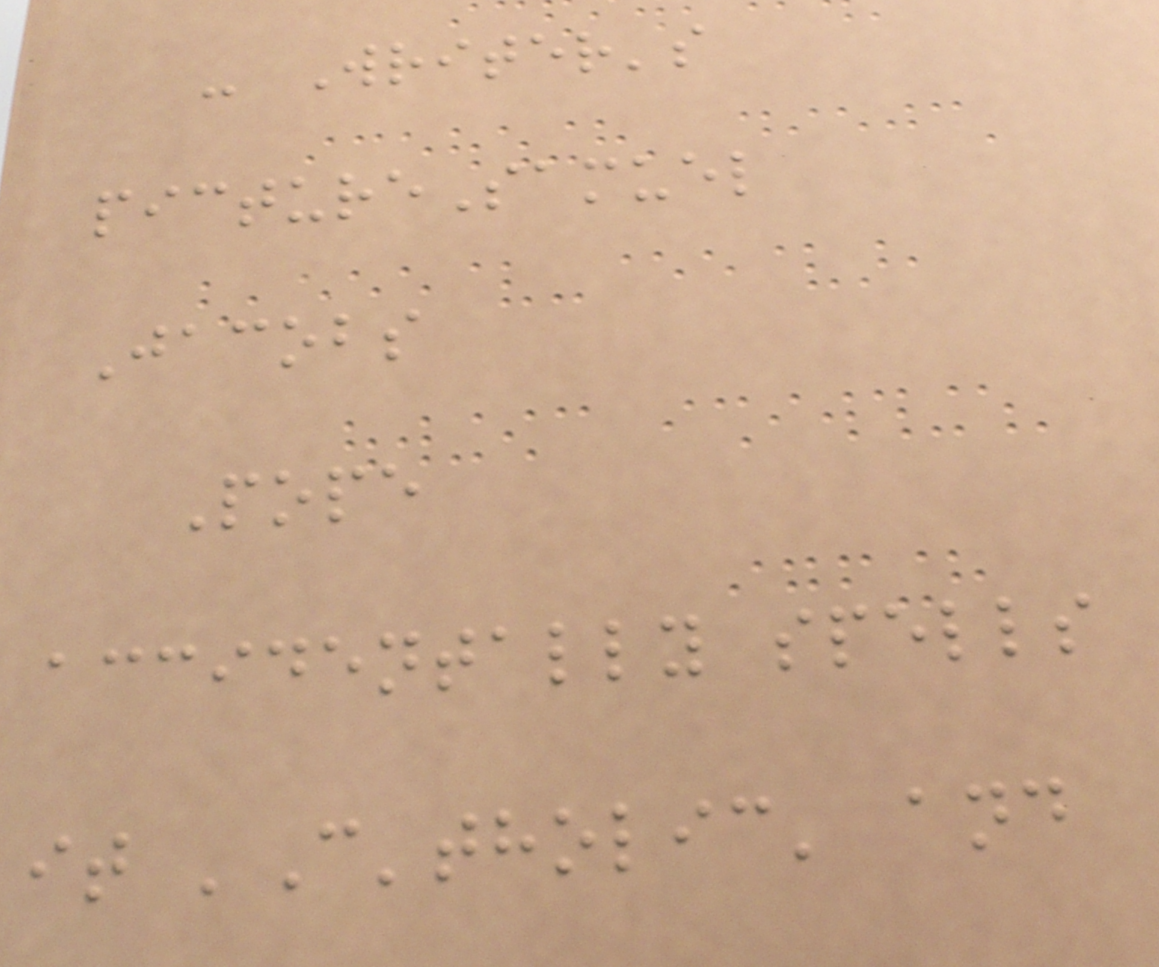- Writer's
pictureSamuel
Jacobs
Pope
accidentally spells
it 'C'tholic' and
